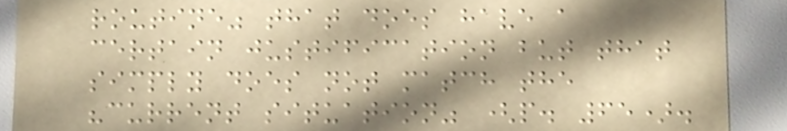routine" that does have a
certain justification but that
simply does not match the
"current situation" (p. 65).
